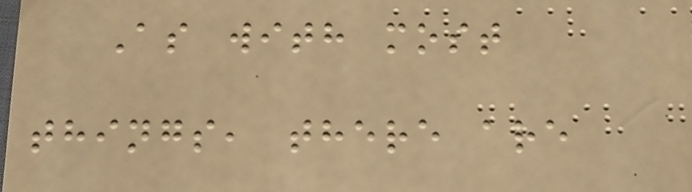As with most
things, there are
